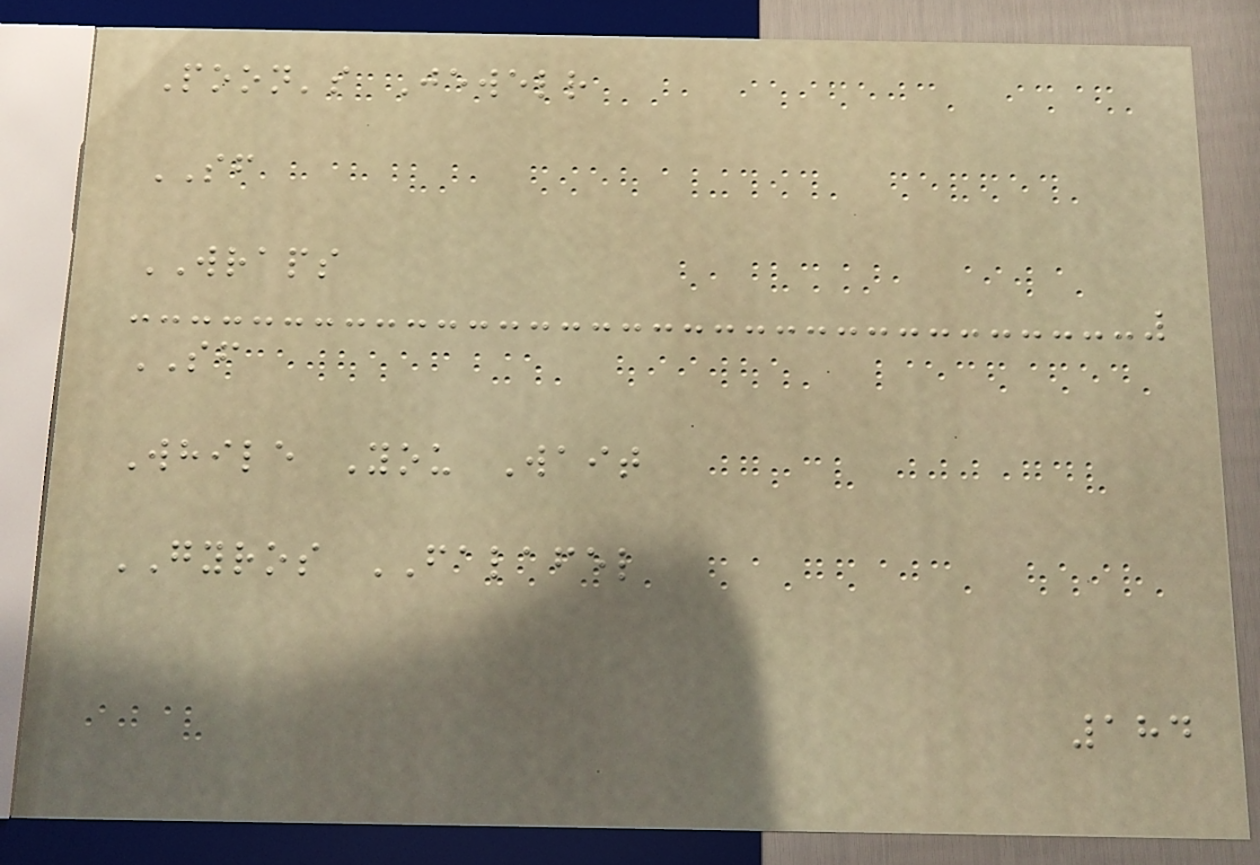Poon's Jewelr
SF
WRAPS
SF
While You Wait
GYROS FALAFEL
184
